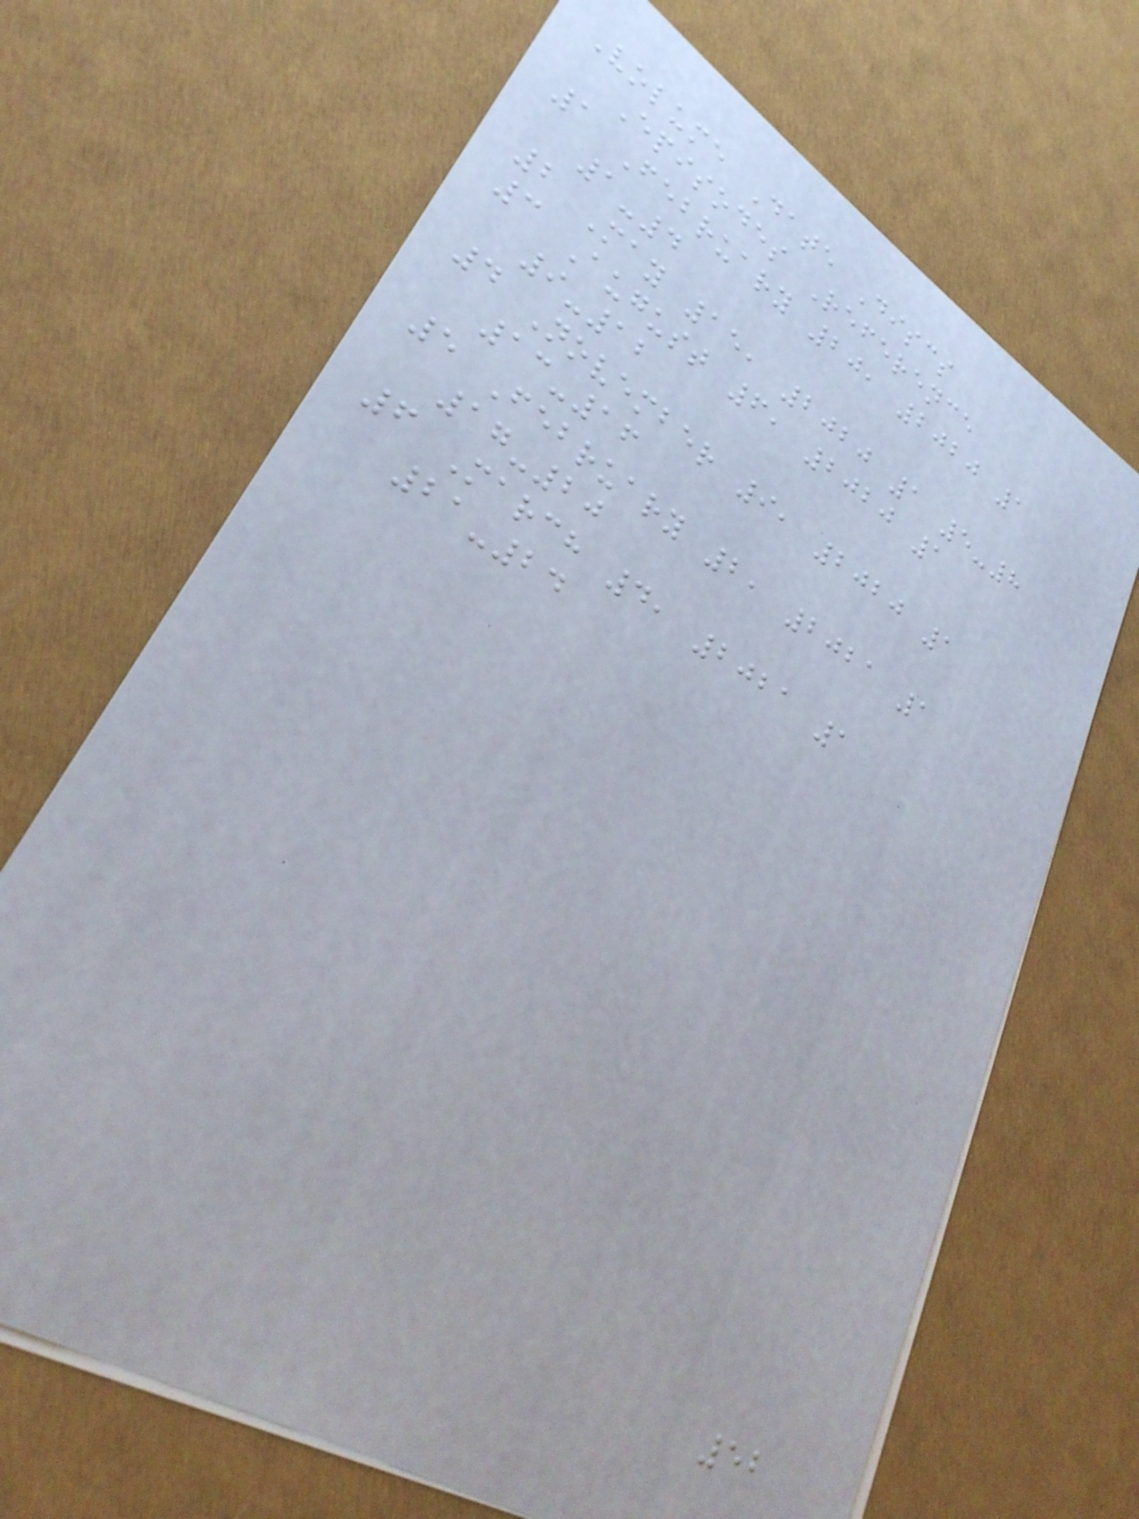Volume Date Discs
Episodes Reference
1 February 20, 2020 1
1-4
2 May 15, 2020 1 5-8
3 August 6, 2020 1
9-12
4 November 9, 2020 1
13-16
5 February 2, 2021 1
17-20
6 March 4, 2021 1
21-24
52
